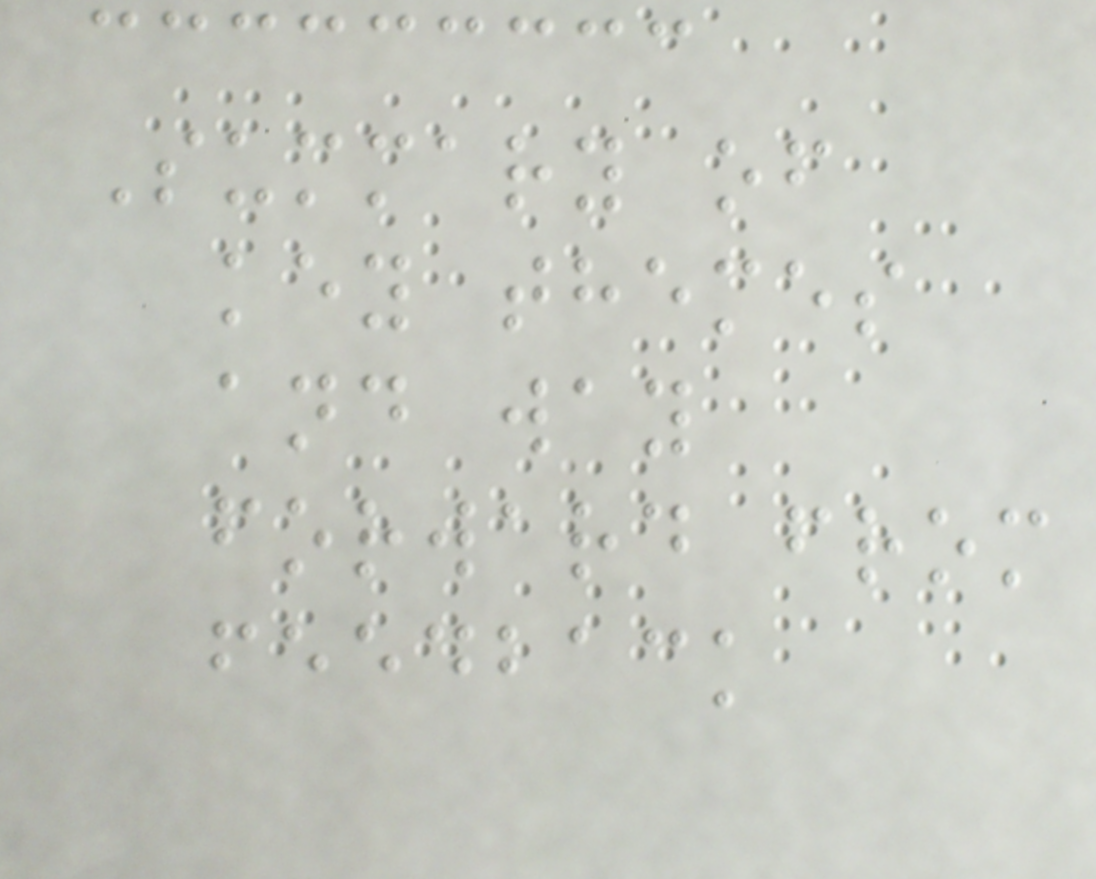Summary of
key themes
and way
forward from
feedback
